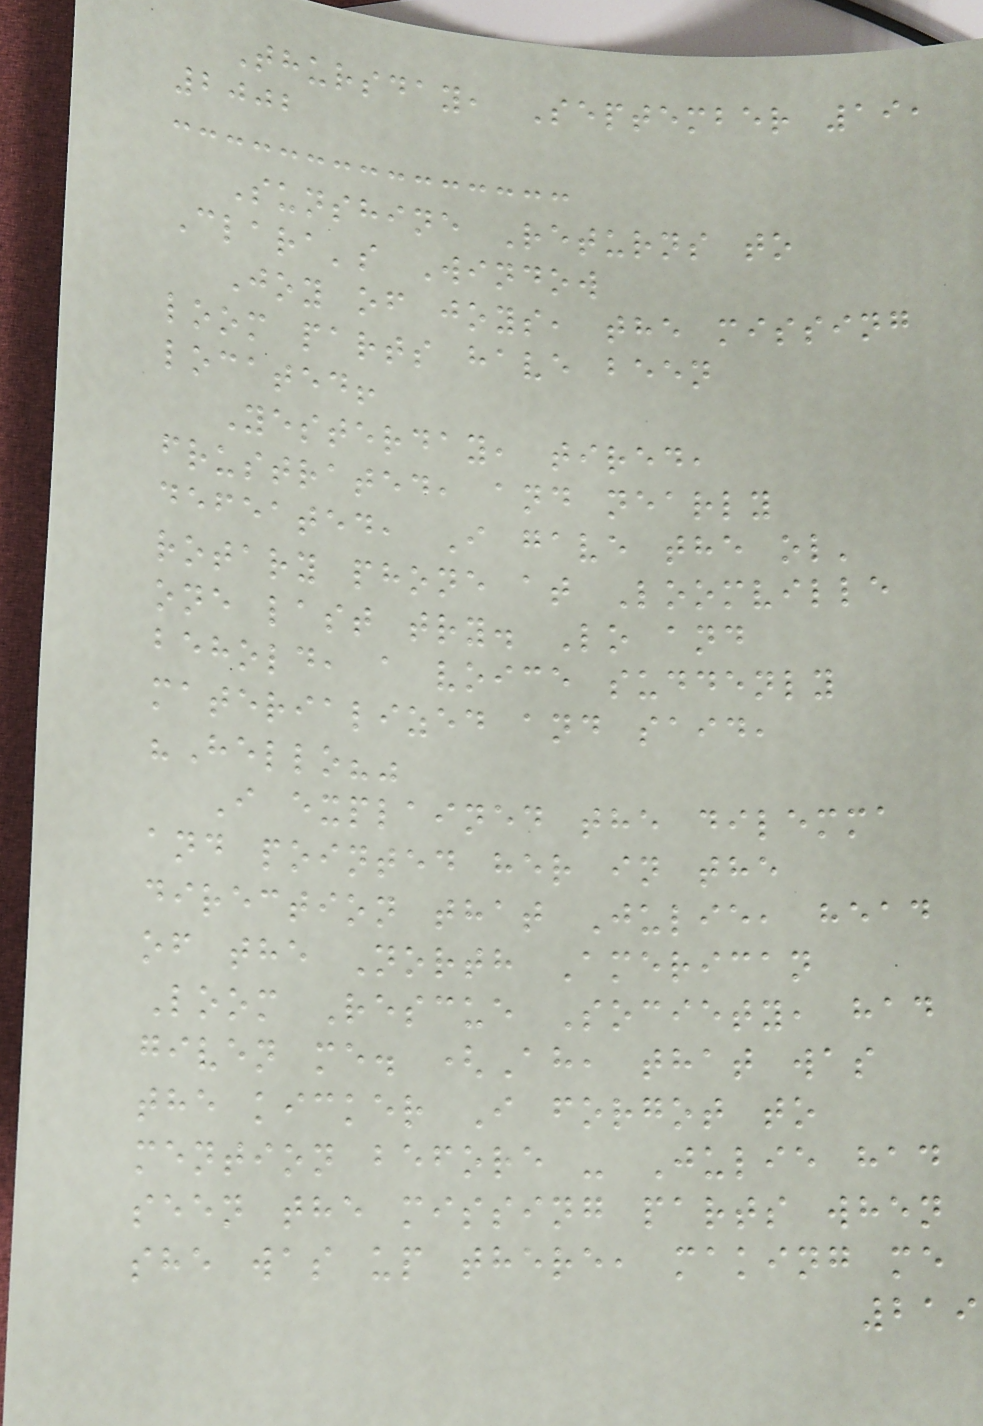Thursday, September 19,
2002
Sunshine Returns to
Clara's Window
Joy of joys, the missing
loom parts have been
located!
Yesterday, tired,
frustrated, and nearly
defeated, I gave the ol'
rotary phone at Loomville
one last try. Lo and
behold, a voice suddenly
materialized and said,
"Hello?"
I explained the dilemma
and pointed her in the
direction that Julie, head
of the North American
Loom Rescue Society, had
given me. (Ah, that was
the kicker I forgot to
mention before - Julie had
seen the missing parts when
she was up there, making me
219
